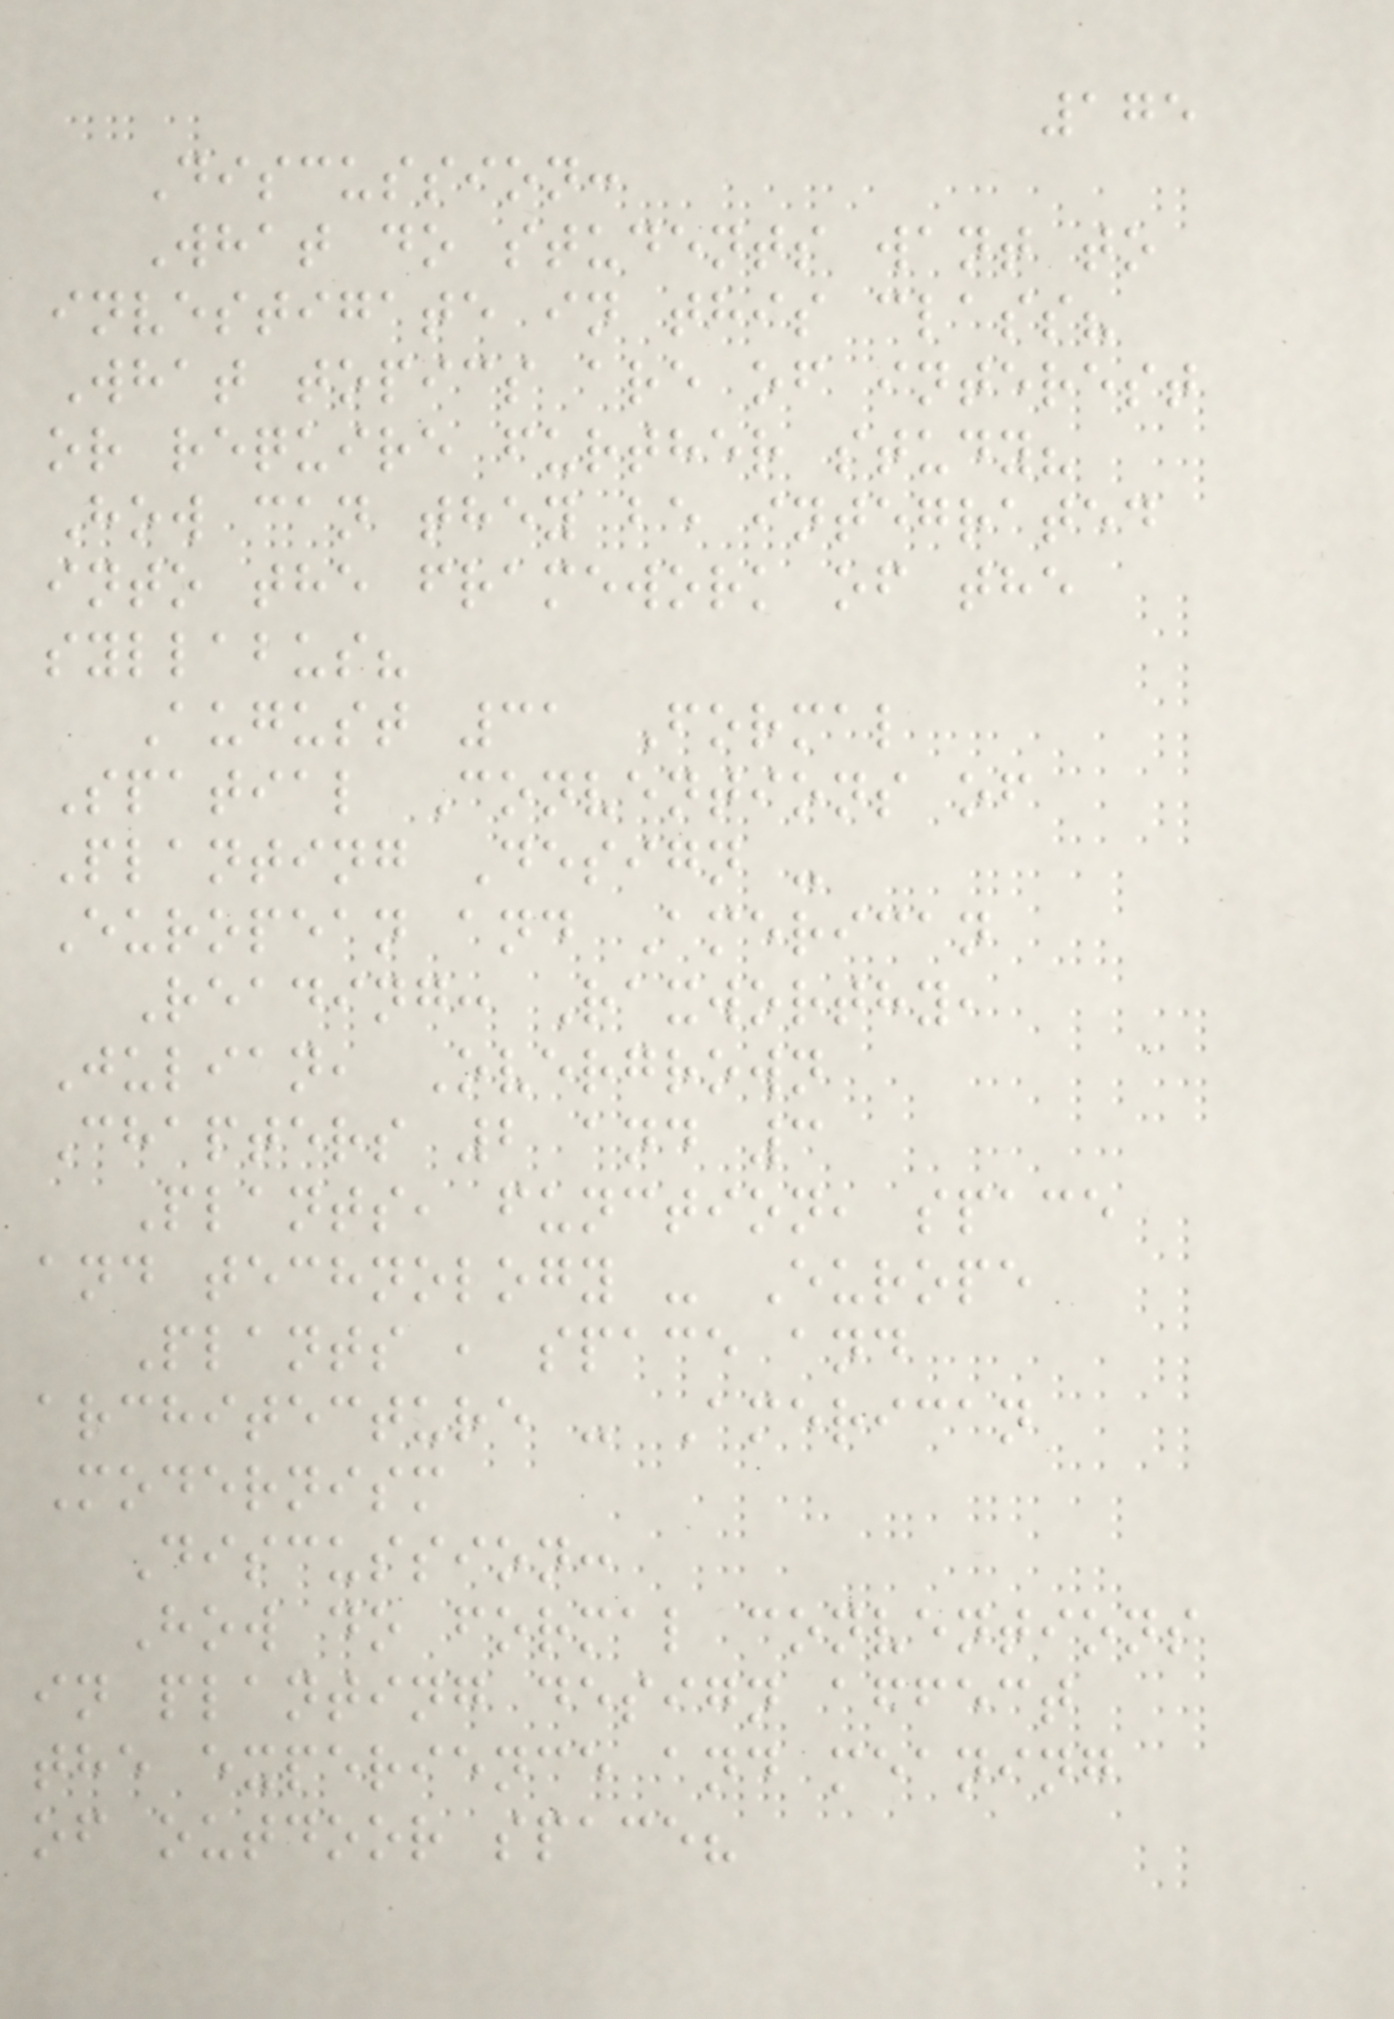175
Discussion:
What do students want to
investigate in this class?
What topics are of interest
or require further study?
How can they be integrated
into the framework of the
syllabus?
August 31 Formal
Spatial Conventions of
Planting Design -
European and American
Reading: Raxworthy,
Julian, Overgrown
Chapters 2 and 3
Plants, function, space
and technology - Europe
Plants , space and
architecture - American
Modernism
Discussion:
How do formal conventions
in planting design affect
the experience and meaning
of outdoor space?
